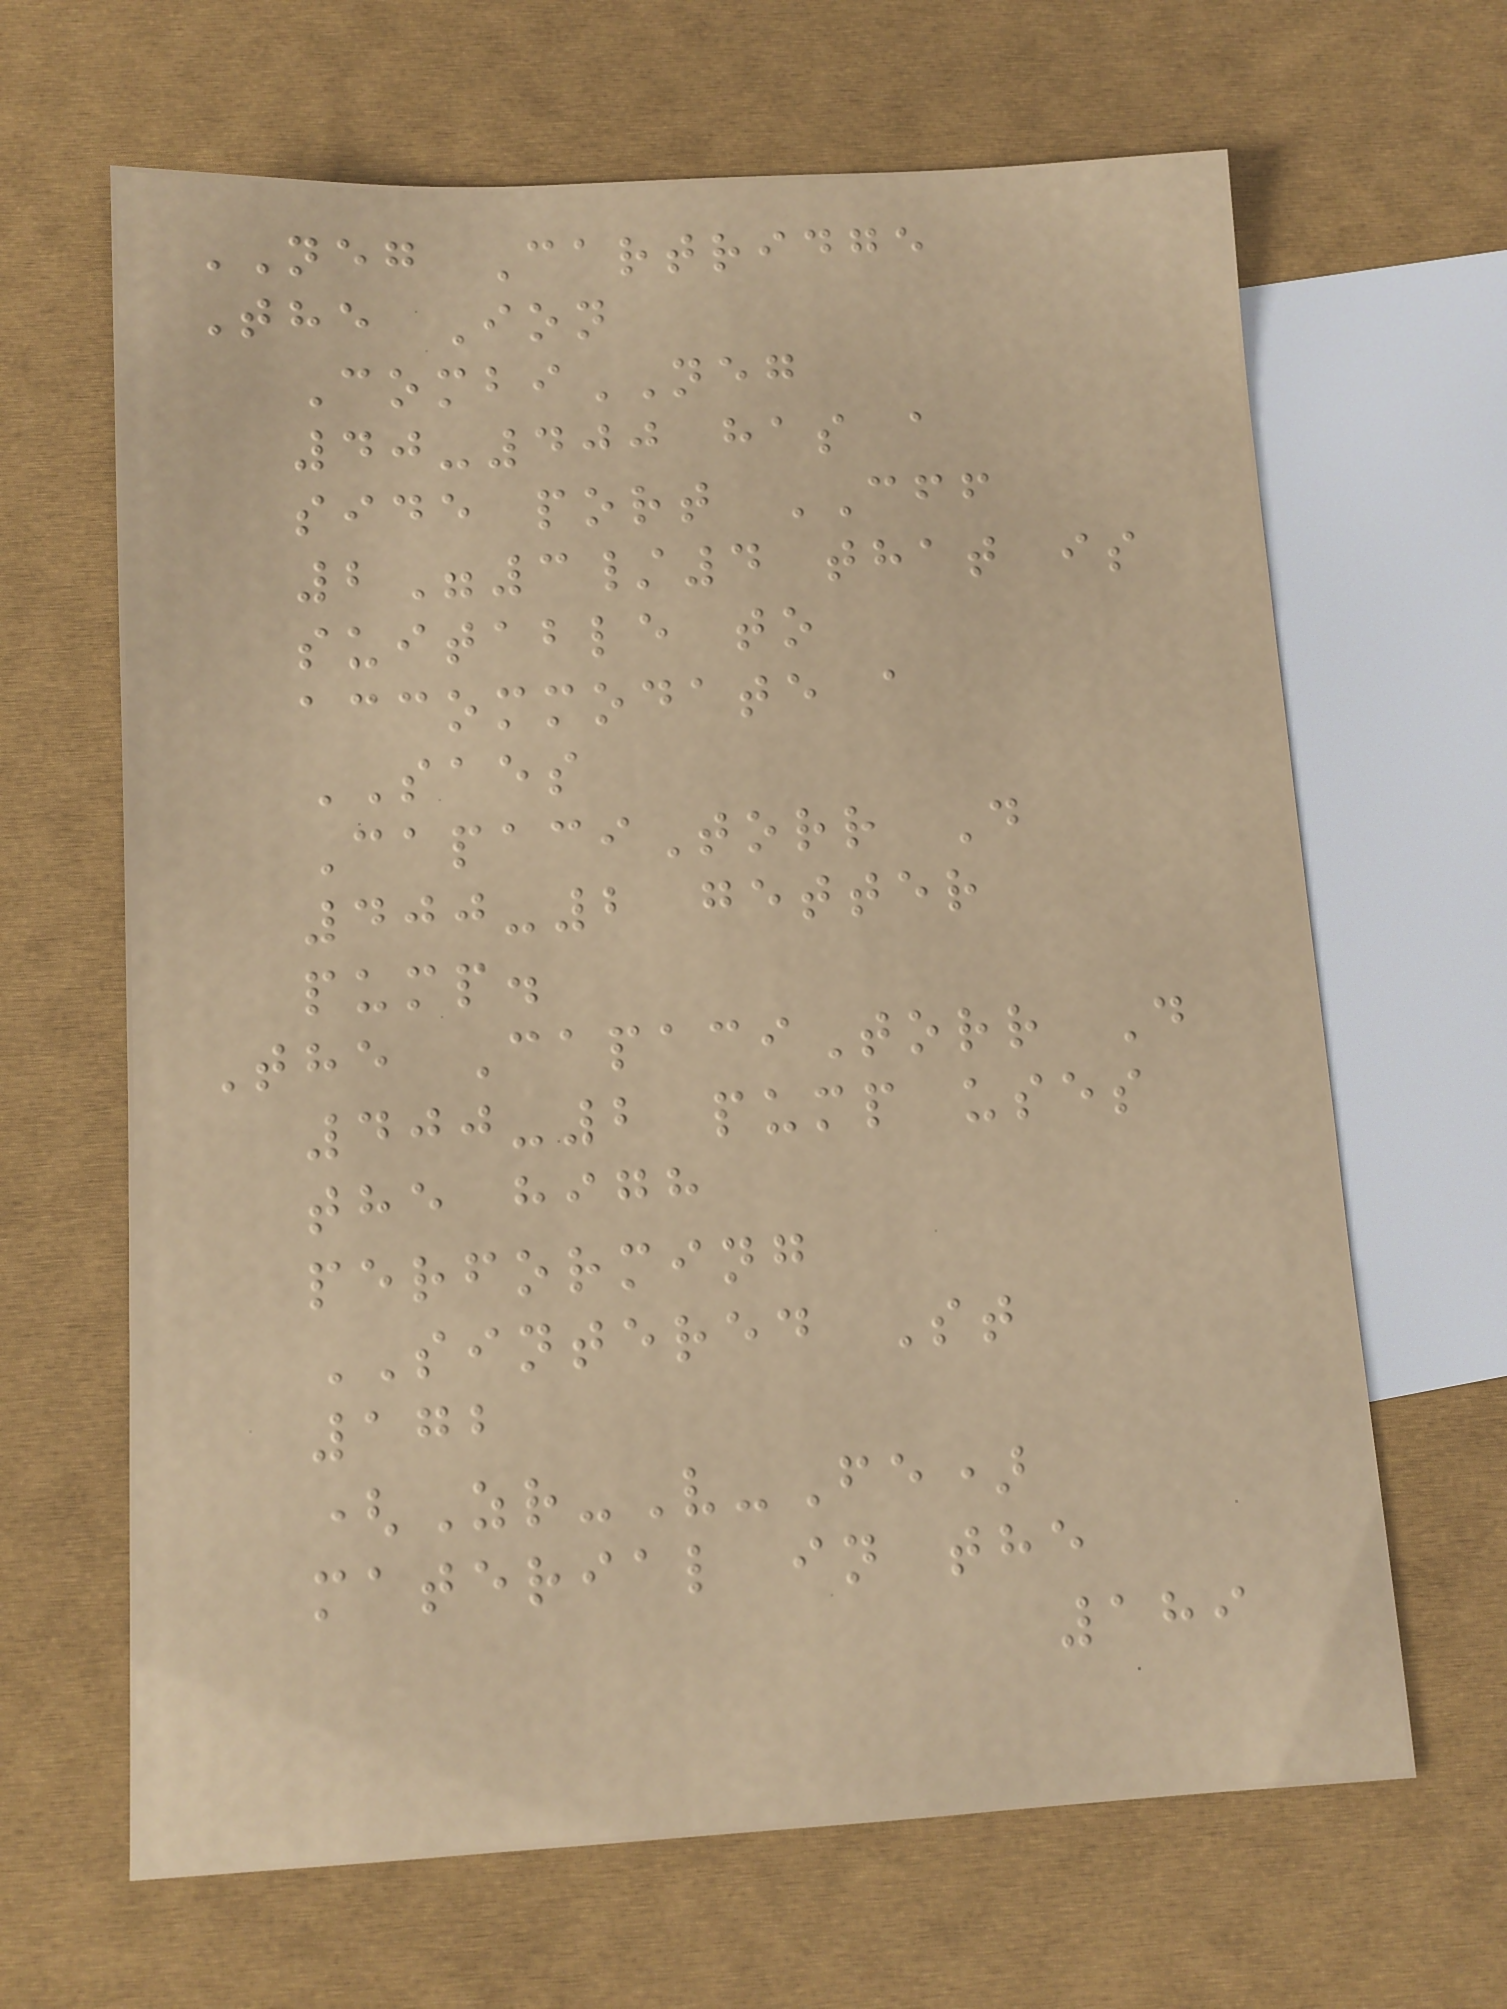NEG Cartridge
The Ion
CombiNEG
40-400 has a
side port CFF
2"3/4 that is
suitable to
accommodate a
SAES
CapaciTorr D
400-2 getter
pump.
The CapaciTorr D
400-2 pump uses
the high
performing
SINTERED St
172
(Zr-V-Fe)
material in the
189
